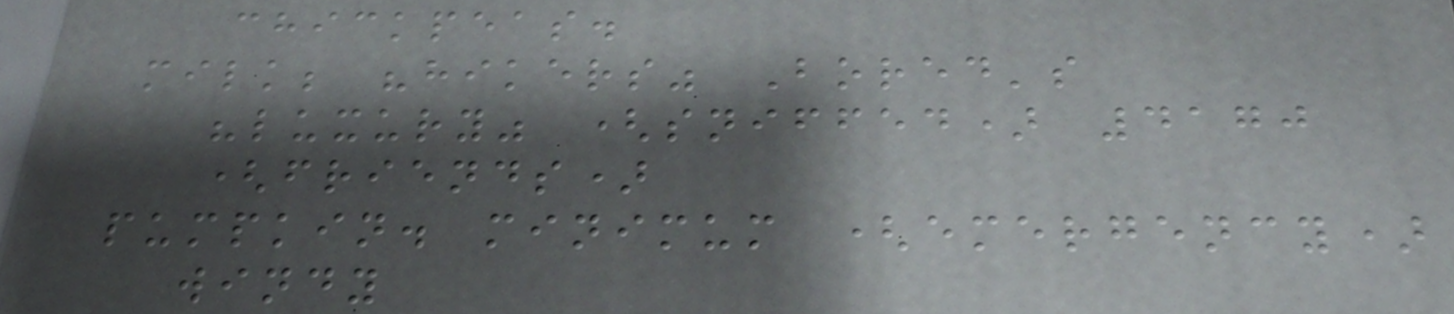chickpeas.
milk; "hikers" Bored's
"luxury" (sniffed) 4170
(friends)
pumpkin. minimum (emergency)
windy
